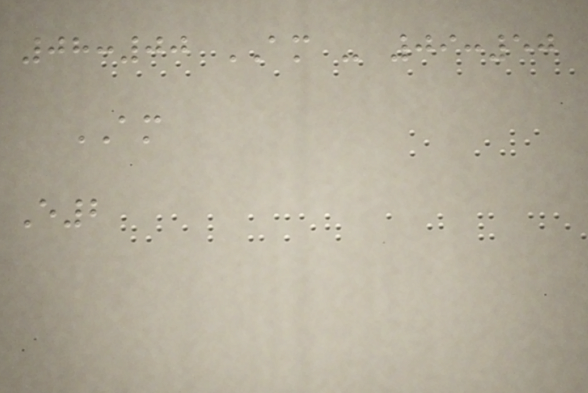08:00 AM - 09:50
AM
E2
